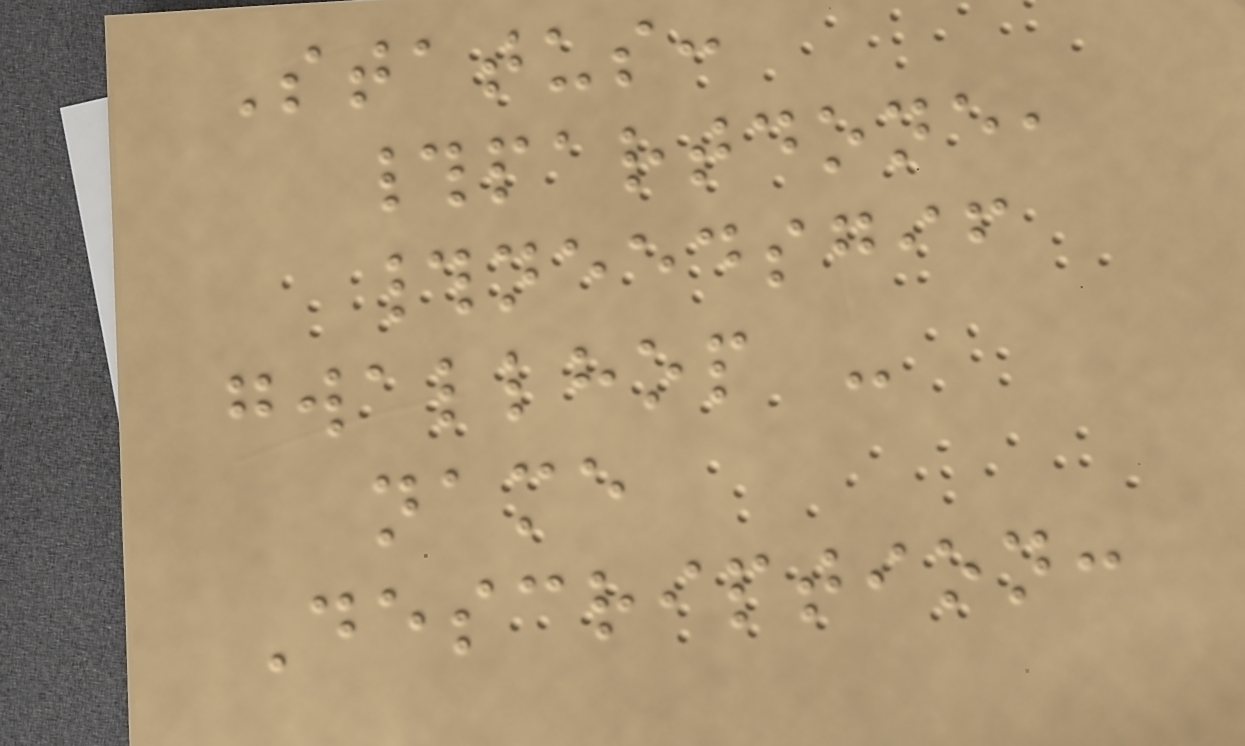Status:
#partdone,
#needsgif
gwallhop -
name
Description:
